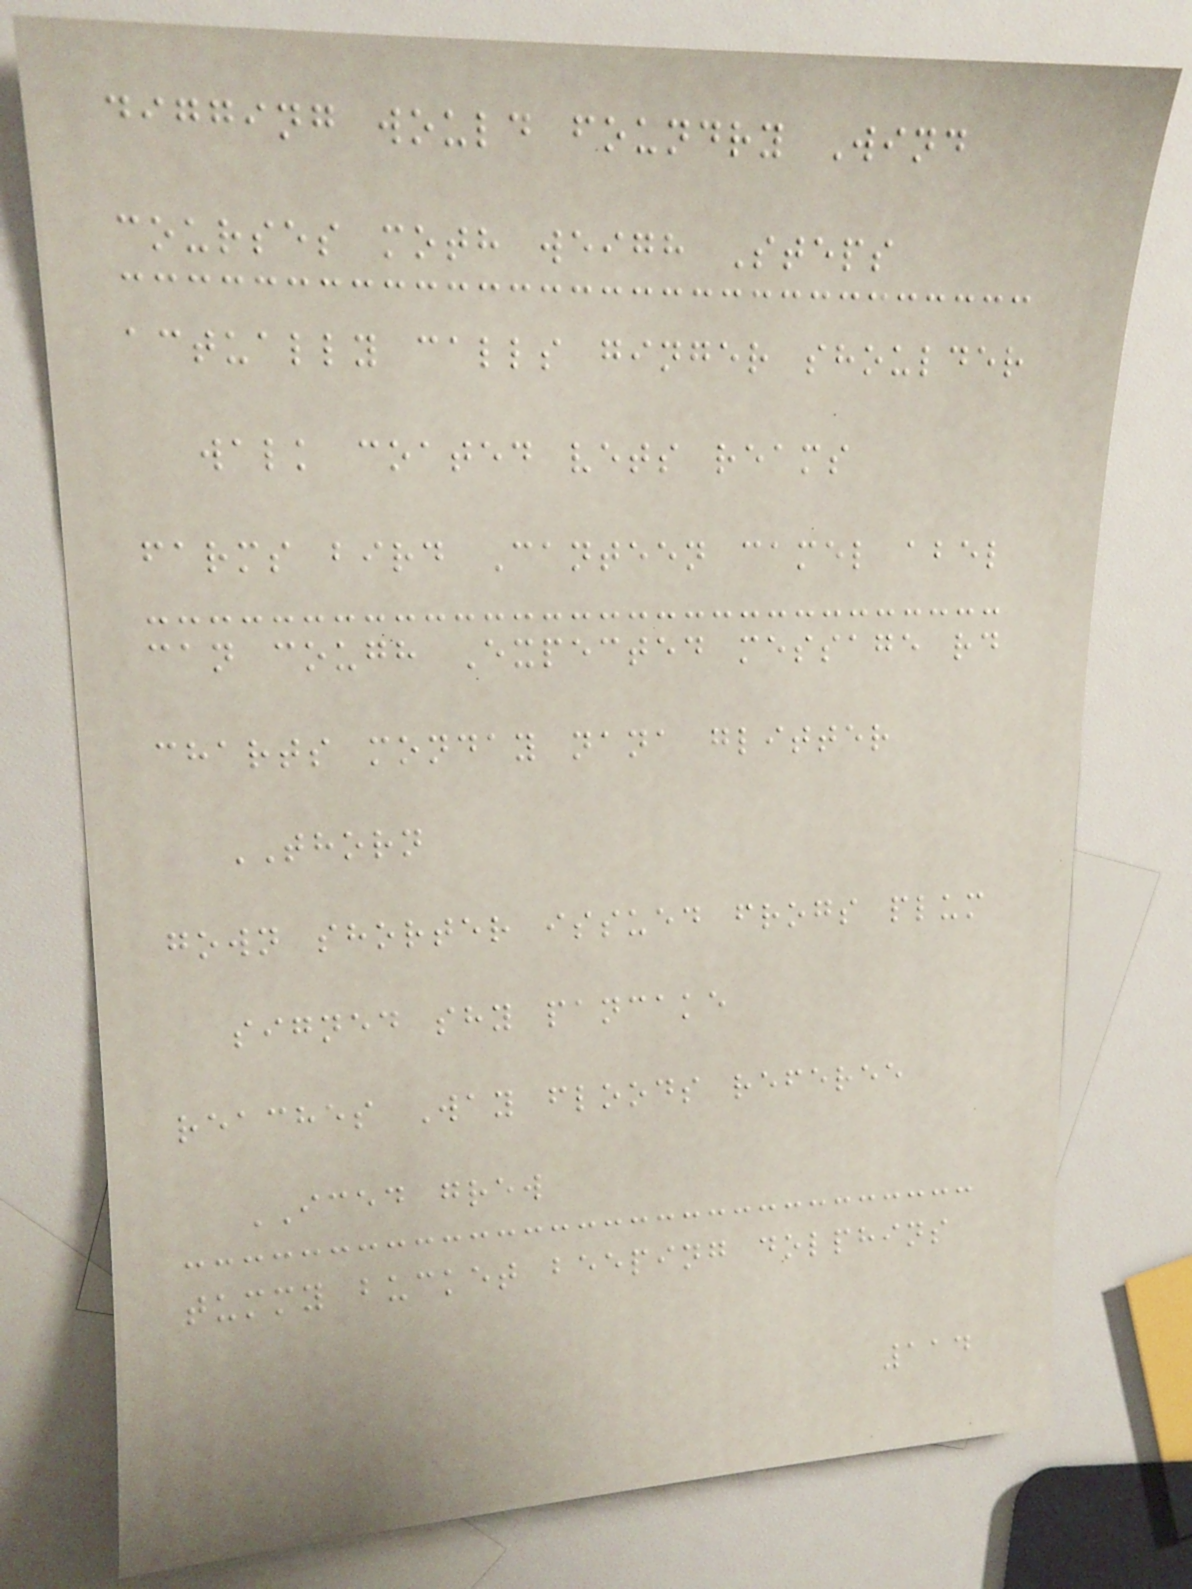digging would foundry Wind
courses moth weigh Steps
actually calls ginger shoulder
walk coated vets reams
farms bird Canteen camel abel
can cough Expected message rd
charts monday nana glitter
THORN
gown shorter issued frogs plum
signed shy pancake
reaches Way floods referee
ICED grew
tummy bucket beeping dolphins
114
